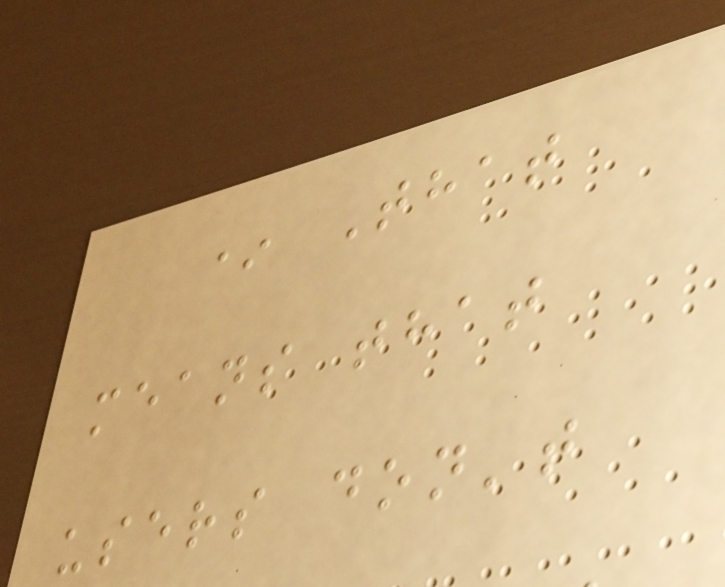* That
means that
users don't
